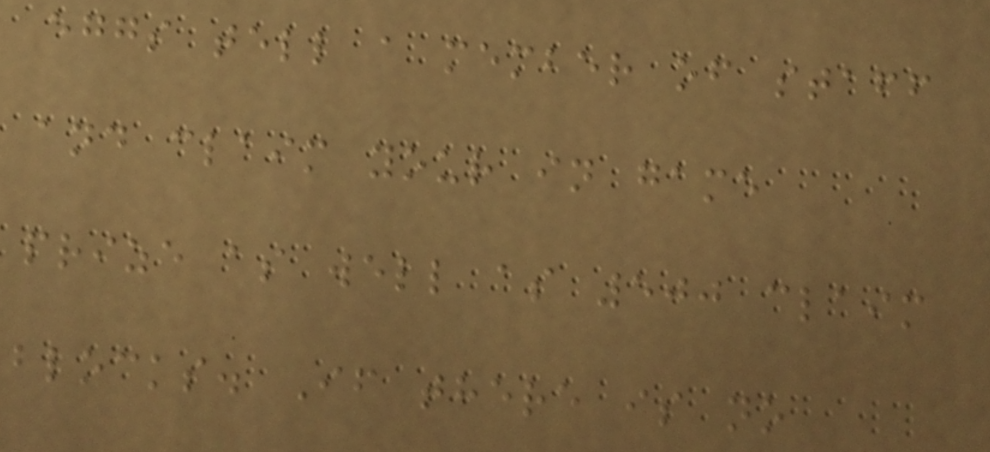eggs tell a member of staff
and claim your in game
prize as well as 500 claim
blocks. If there is no
